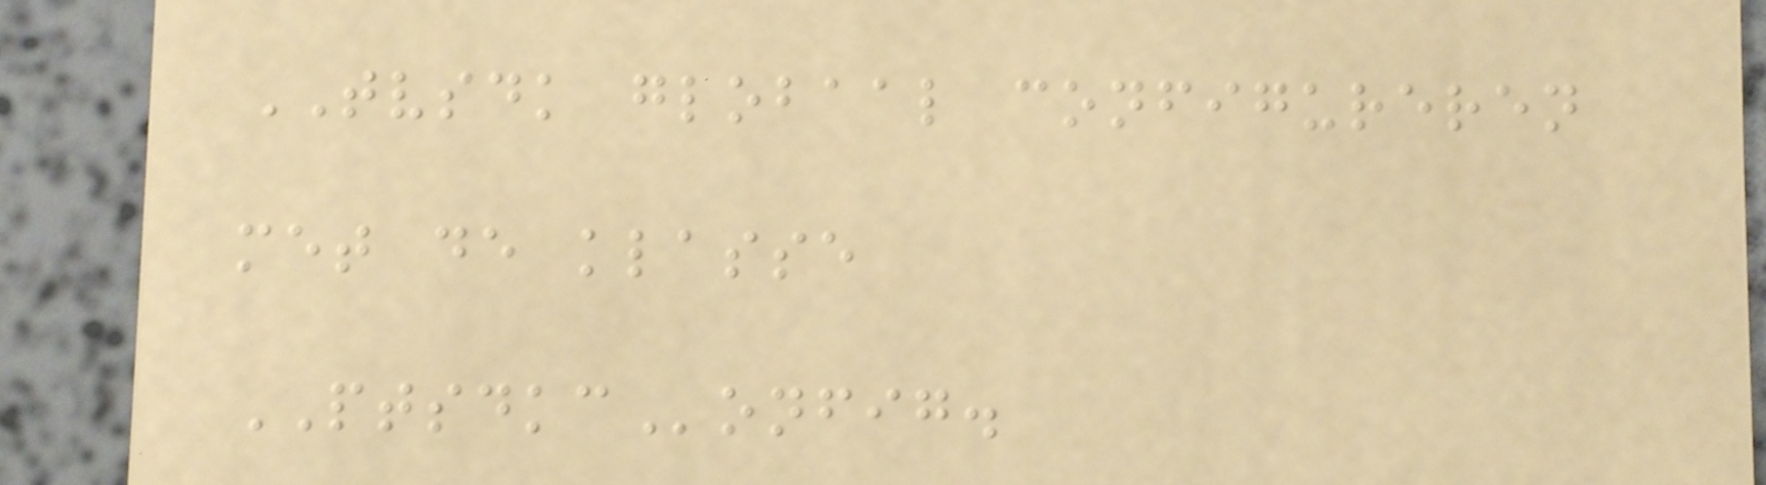TVSDK globaal configureren
met de klasse
PTSDKConfig.
